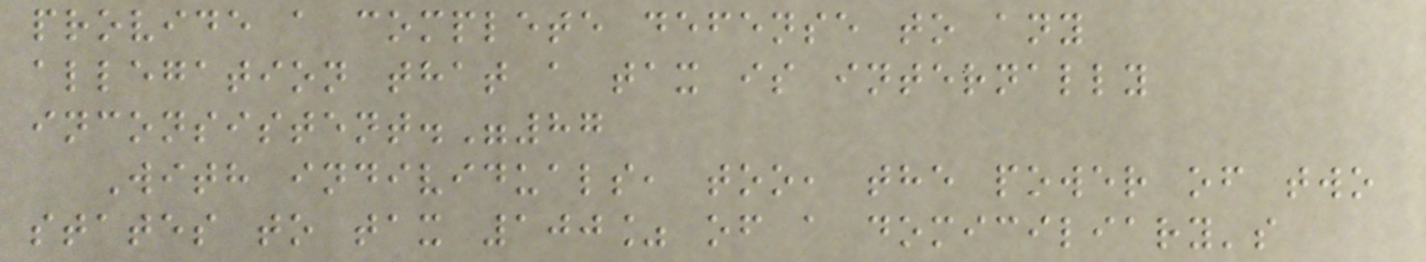provide a complete defense to any
allegation that a tax is internally
inconsistent."87
With individuals, too, the power of two
states to tax 100% of a domiciliary's
